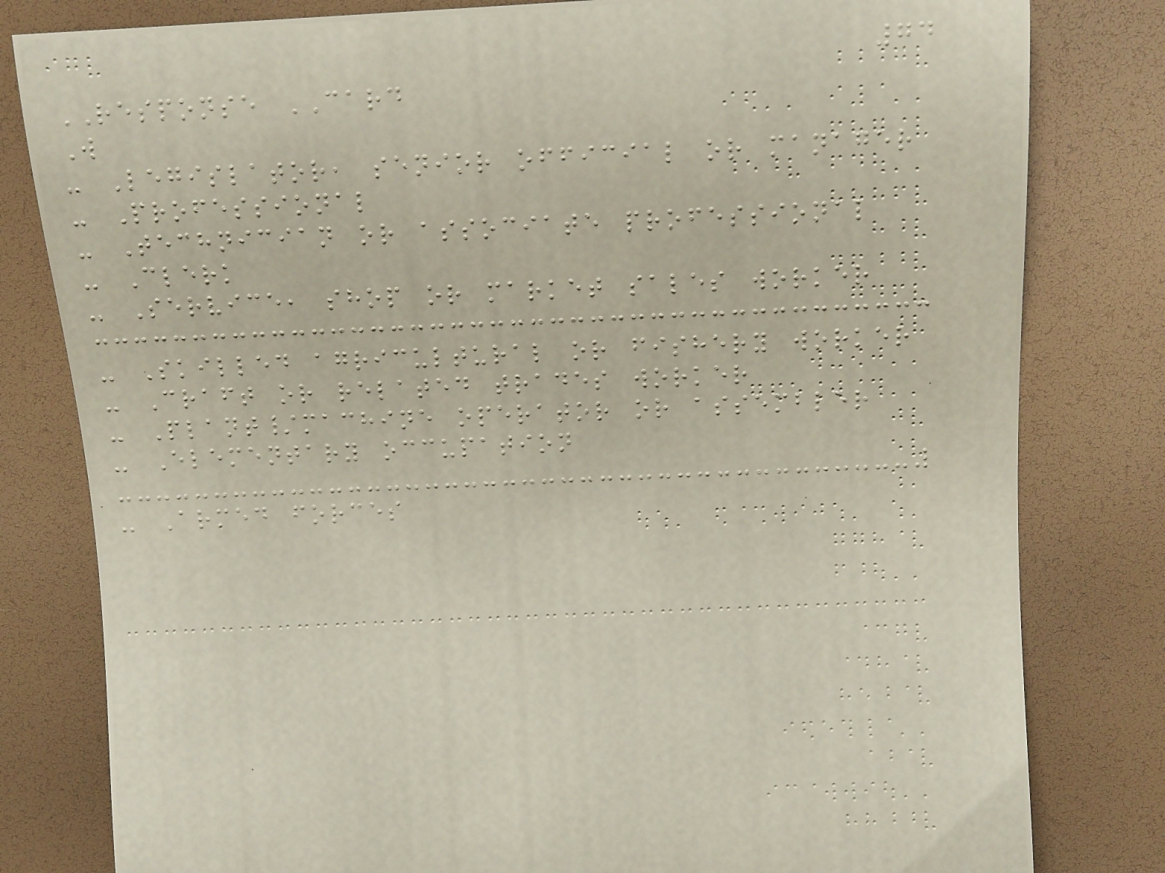74
RESPONSE CARD
W
- Legislator, senior official or manager
- Professional
- Technician or associate professional
- Clerk
- Service, shop or market sales worker
- Skilled agricultural or fishery worker
- Craft or related trades worker
- Plant/machine operator or assembler
- Elementary occupation
- Armed forces
